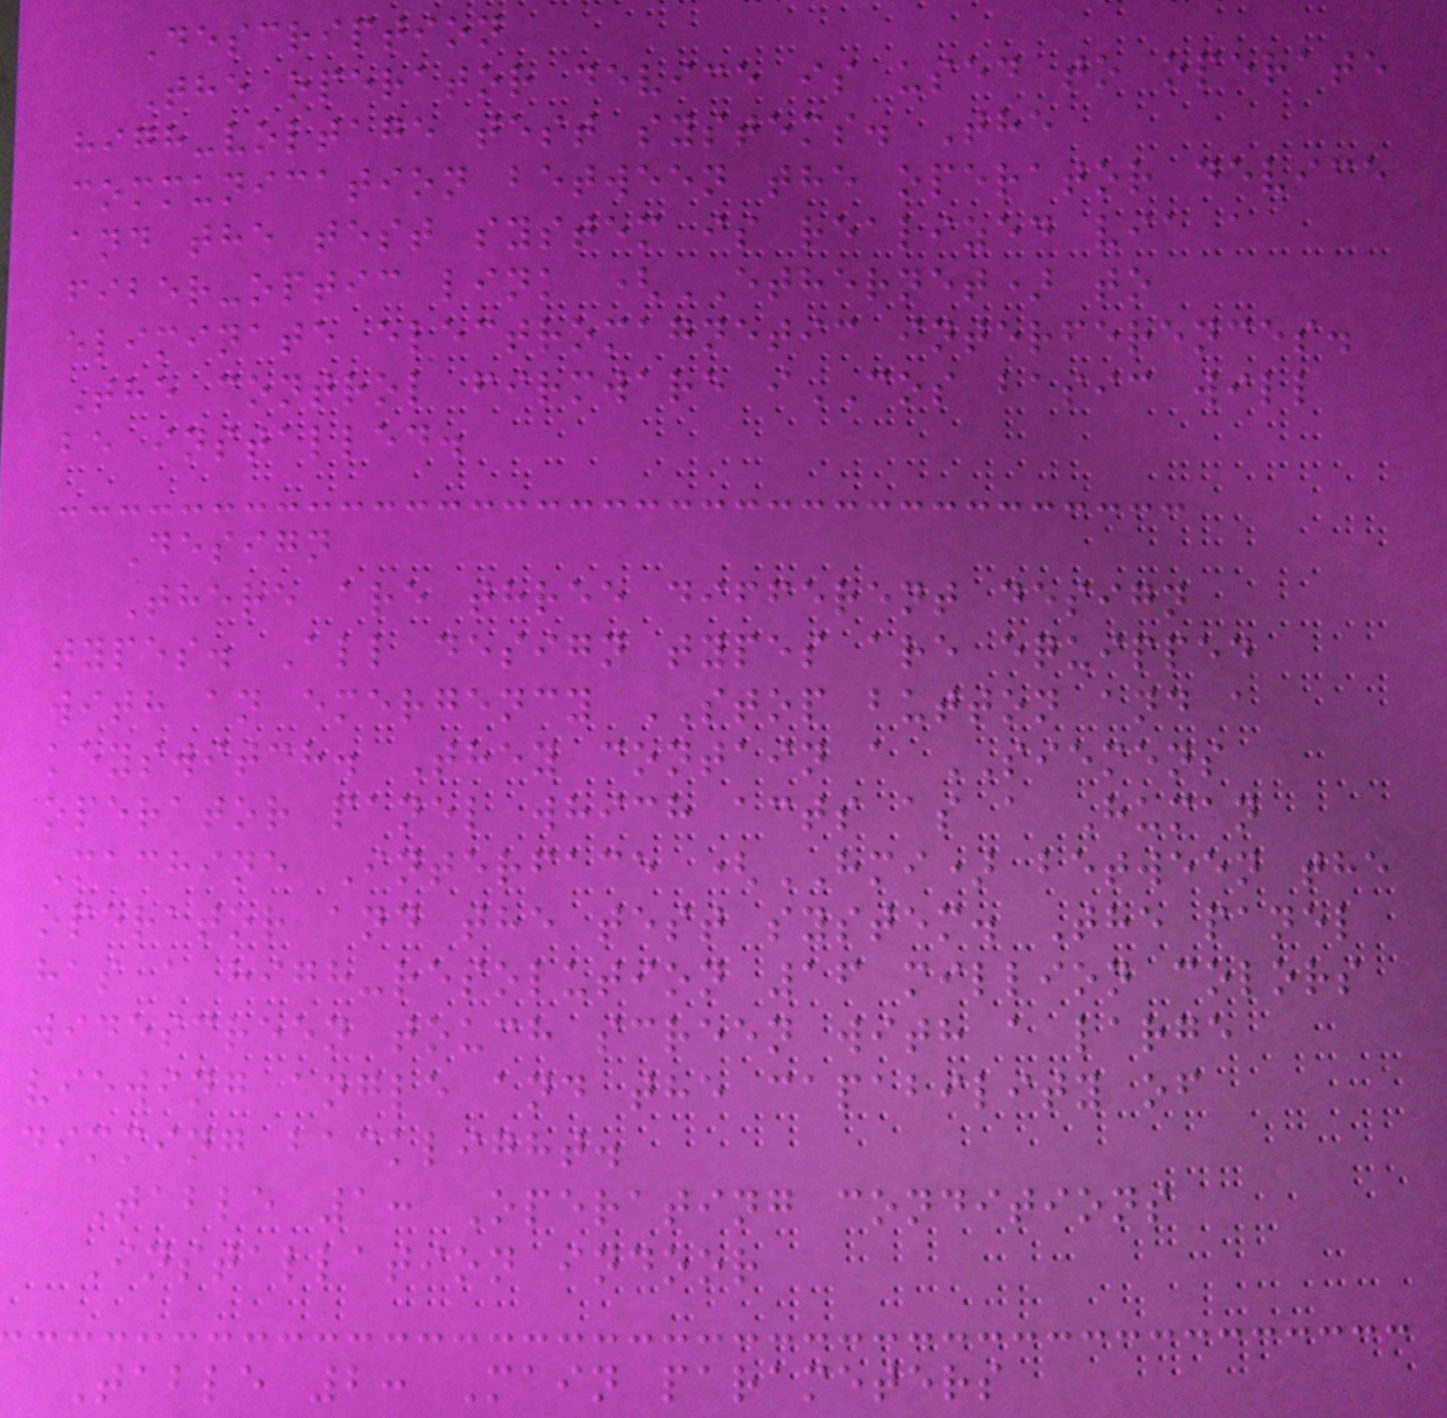Description
The operator device is used to operate
high-voltage test systems. The
communication between the operator device
and the test system is realized via a
fiber-optic link (ETHERNET) to
eliminate electromagnetic interferences.
The control firmware iCOS basic will
be installed.
Design
There are three different design
types. All design types are equipped
with an emergency STOP button and a
keyswitch. They contain a SIEMENS
operator panel which acts as a Human
Machine Interface (HMI) between the
operator and the test system. The panel
has a high-resolution 16 million colors
widescreen touch screen with a large
viewing angle and the capability of
dimming backlight.
Table 1: Operating conditions
Installation indoor
Table 2: Main parameters
